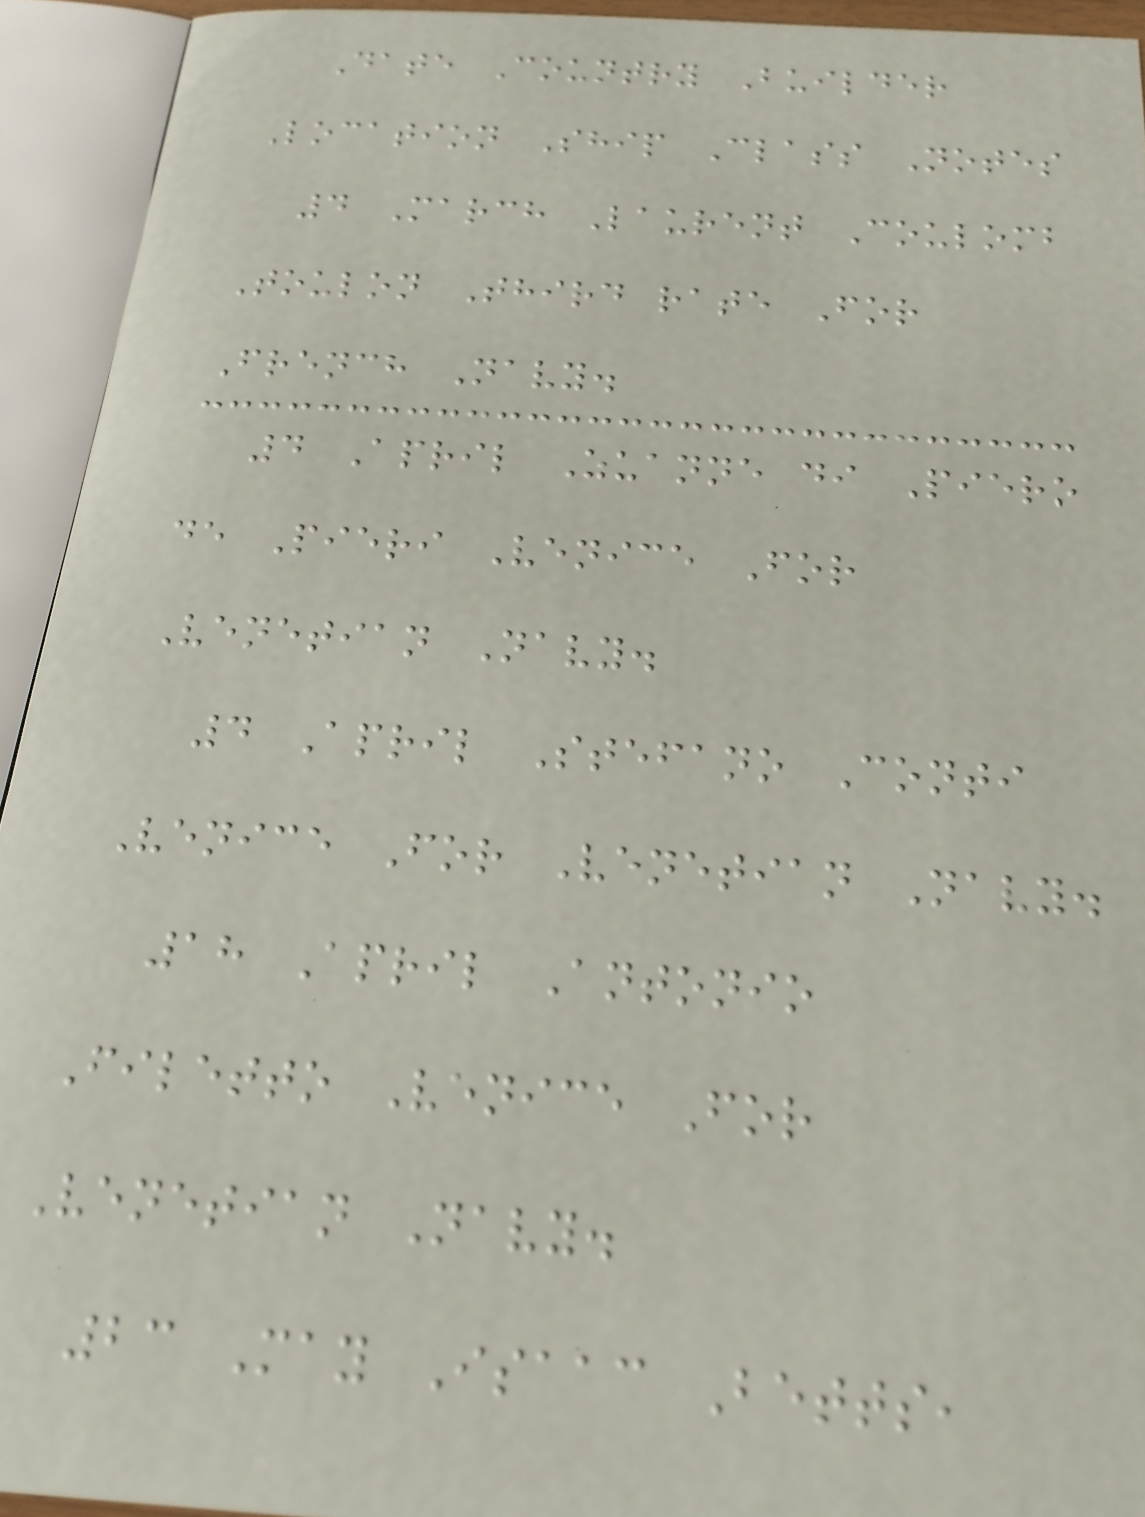Date Country Builder
Location Ship Class Notes
4 March Laurent Coulomb
Toulon Third rate For
French Navy.
4 April Zuanne di Piero
de Pieri Venice For
Venetian Navy.
4 April Stefano Conti
Venice For Venetian Navy.
18 April Antonio
Filetto Venice For
Venetian Navy.
23 May Isaac Betts,
